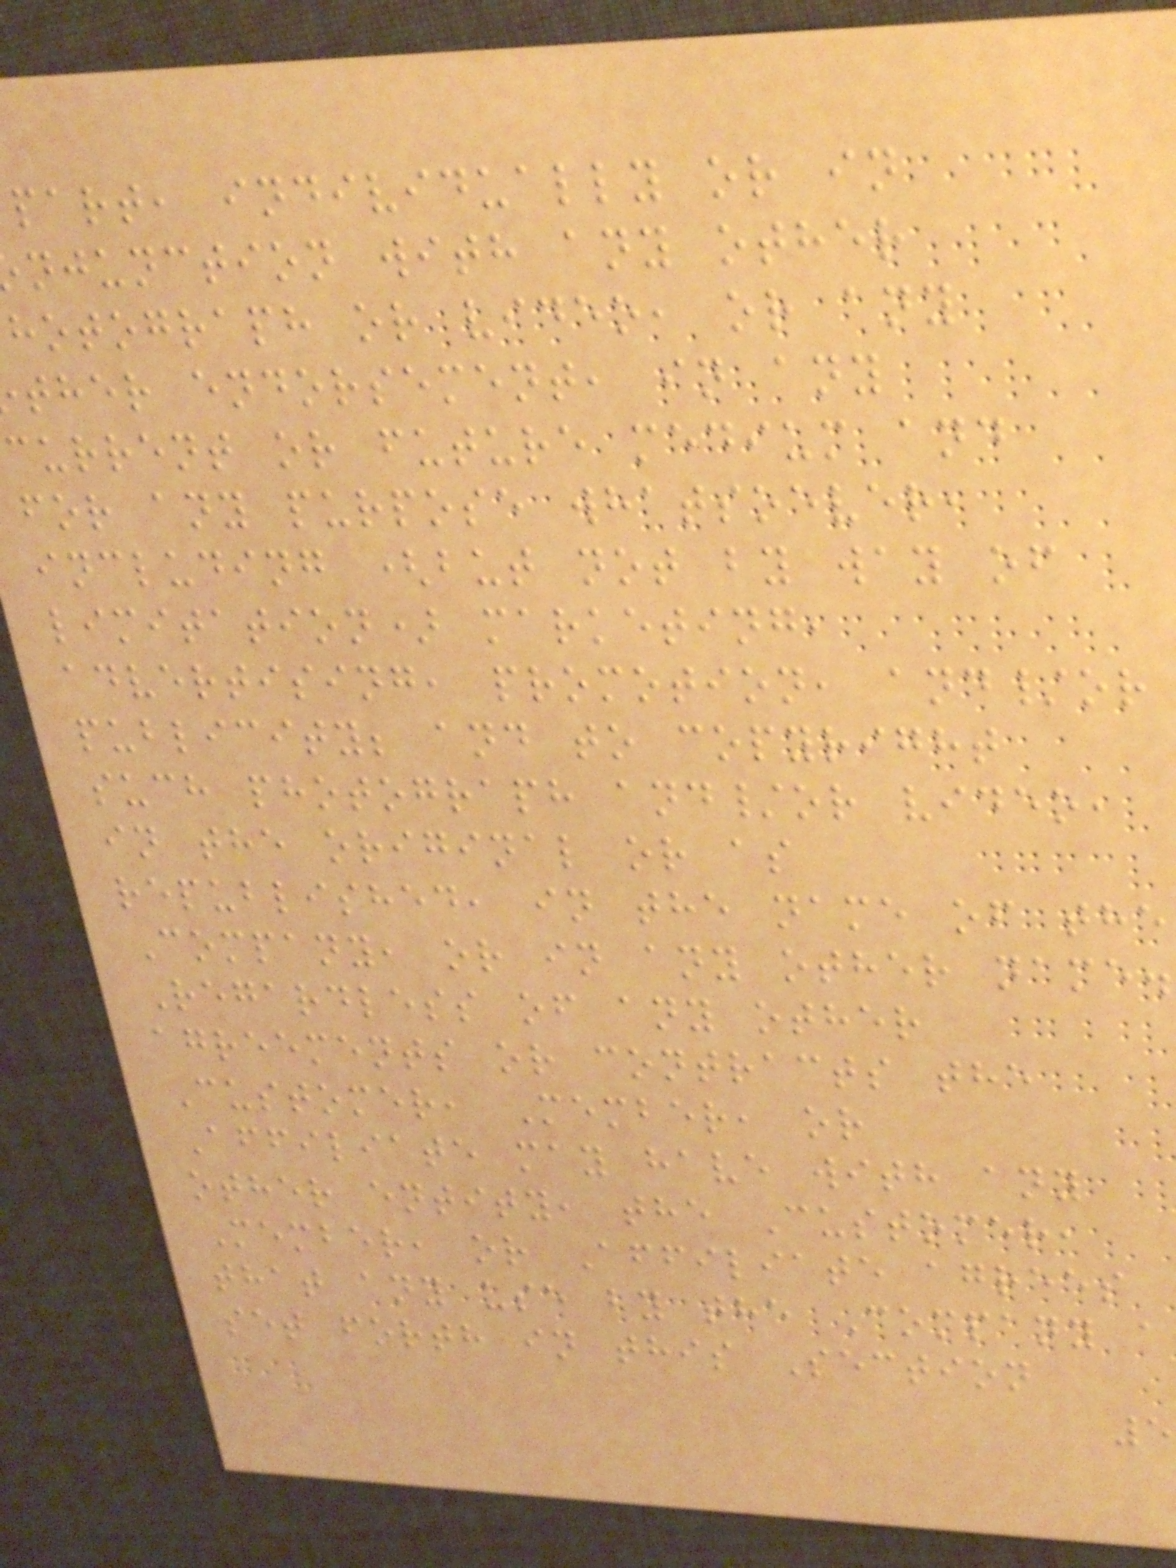part, individually or in
njunction with any other
hotograph or video, or any
ther endorsement, in any
current or future medium and
for any purpose whatsoever,
including (but not by way of
limitation) marketing,
advertising, promotion, and/or
publicity; and to copyright
such photograph and/or video,
in the original or as
republished, in the name of the
Company, or in any other name.
Regardless of any other
agreements or contracts the
Customer, Member, or
Affiliate may have with any
other entity, the Customer,
Member, or Affiliate agrees
that any use by the Company a
set forth in this Section
